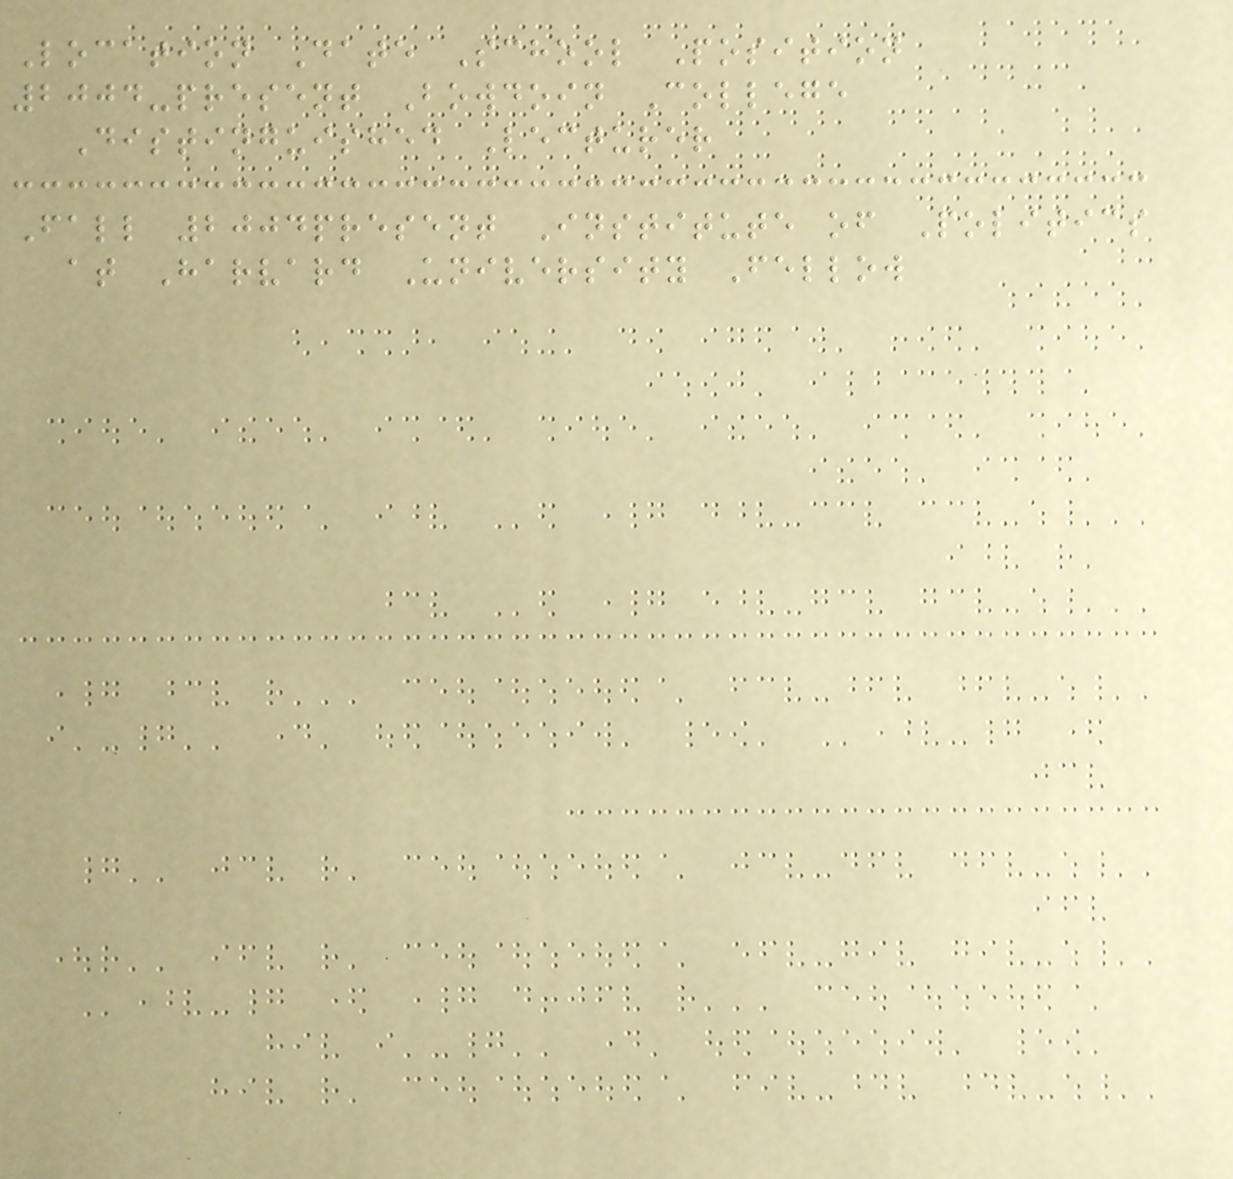Location Date School Position
2004-present Bowdoin College
Distinguished Lecturer
Fall 2004present Institute of Politics
at Harvard University Fellow
